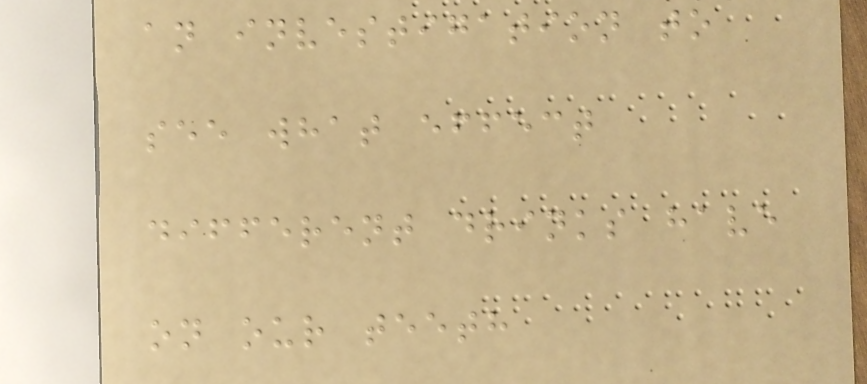an investigation to
see what effect
different drinks have
on our teeth
